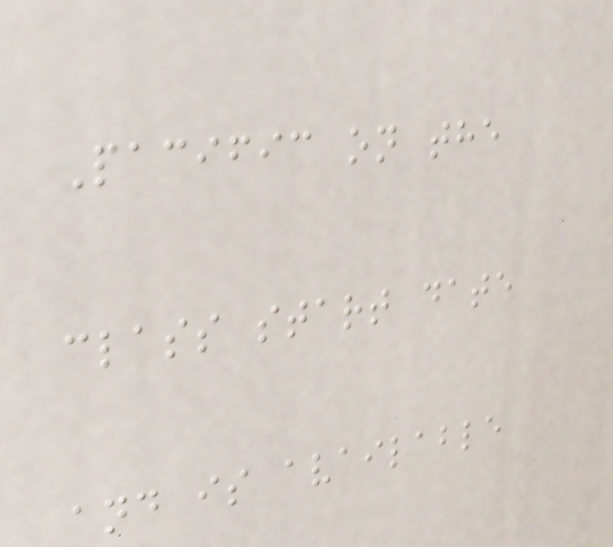Pacific on the
class start date
and is available
